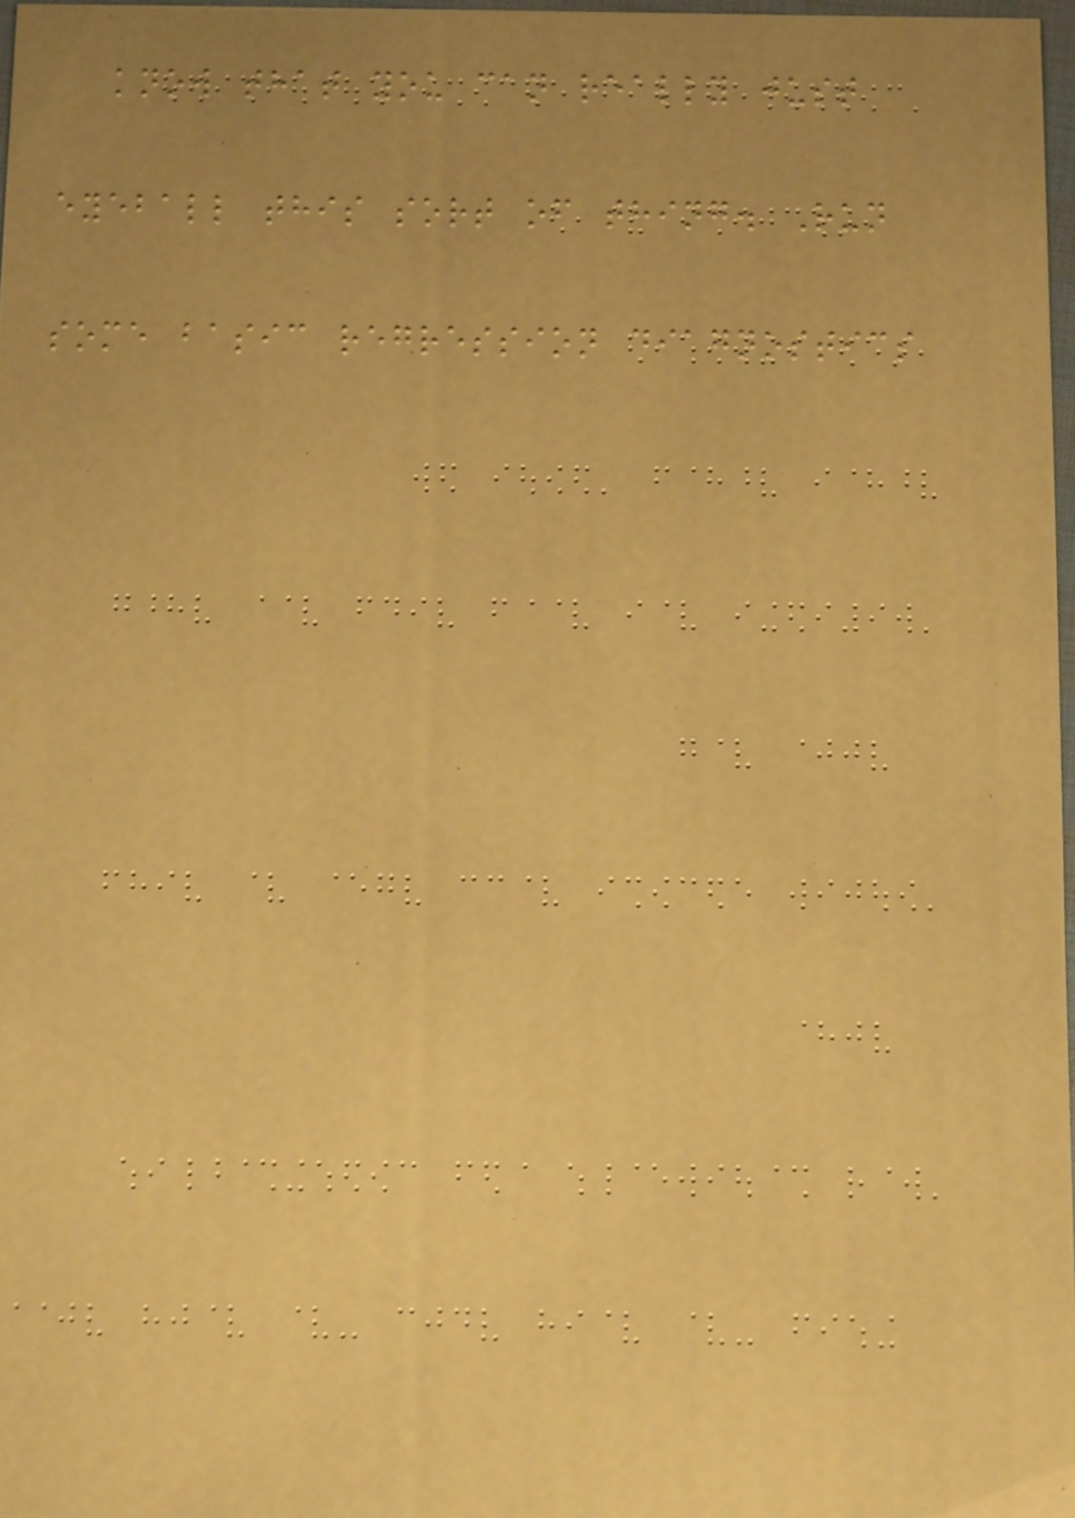know that you can really just
eyeball this sort of thing. Run
some basic regression diagnostics
